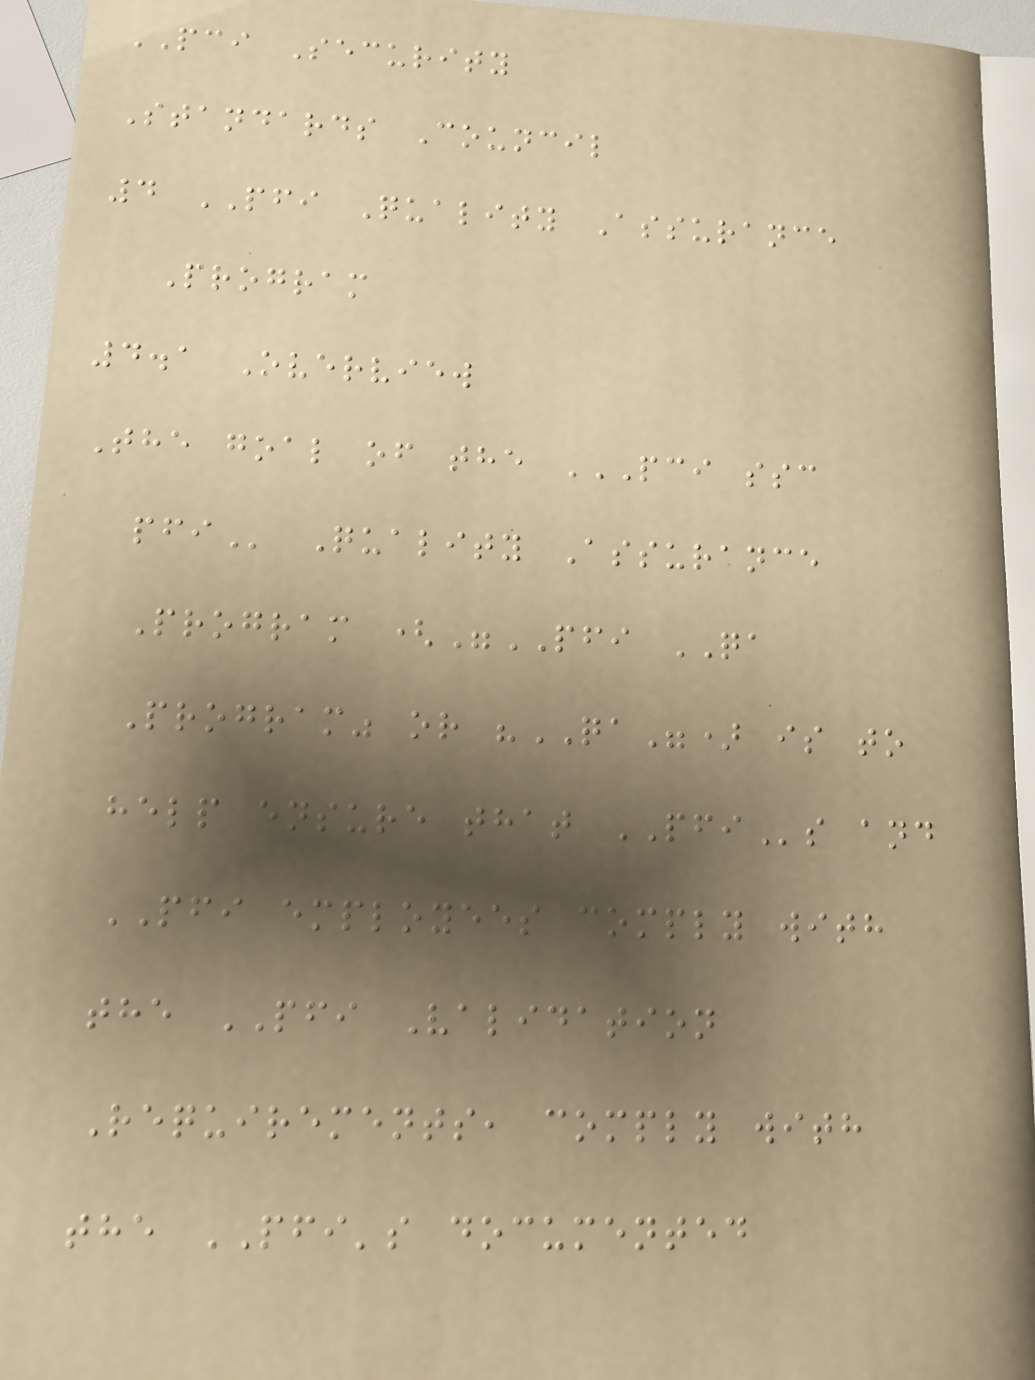PCI Security
Standards Council
4 PFI Quality Assurance
Program
4.1 Overview
The goal of the PCI SSC
PFI Quality Assurance
Program ("PFI QA
Program" or "QA") is to
help ensure that PFIs and
PFI employees comply with
the PFI Validation
Requirements, comply with
the PFI's documented
